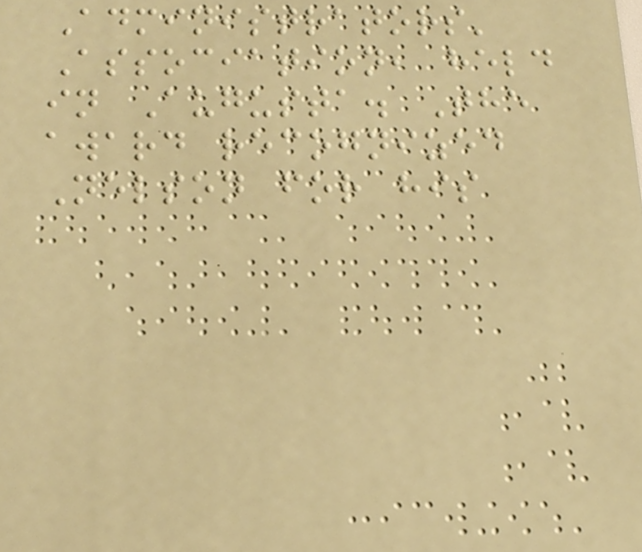Administrators'
Association, held
in Augusta. The
award recognized
Nelson for his
